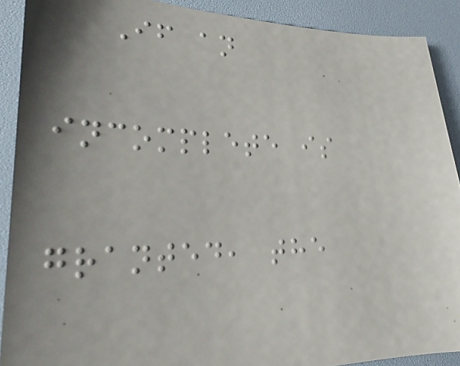If an
incomplete is
granted, the
